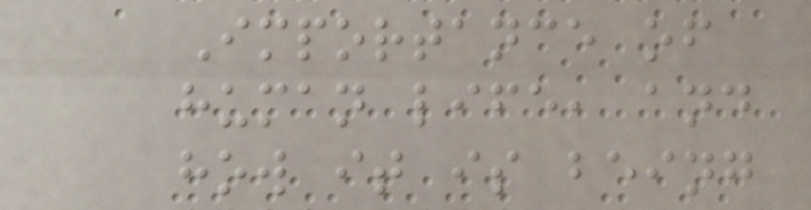Importance of
human life, and
how it is being
